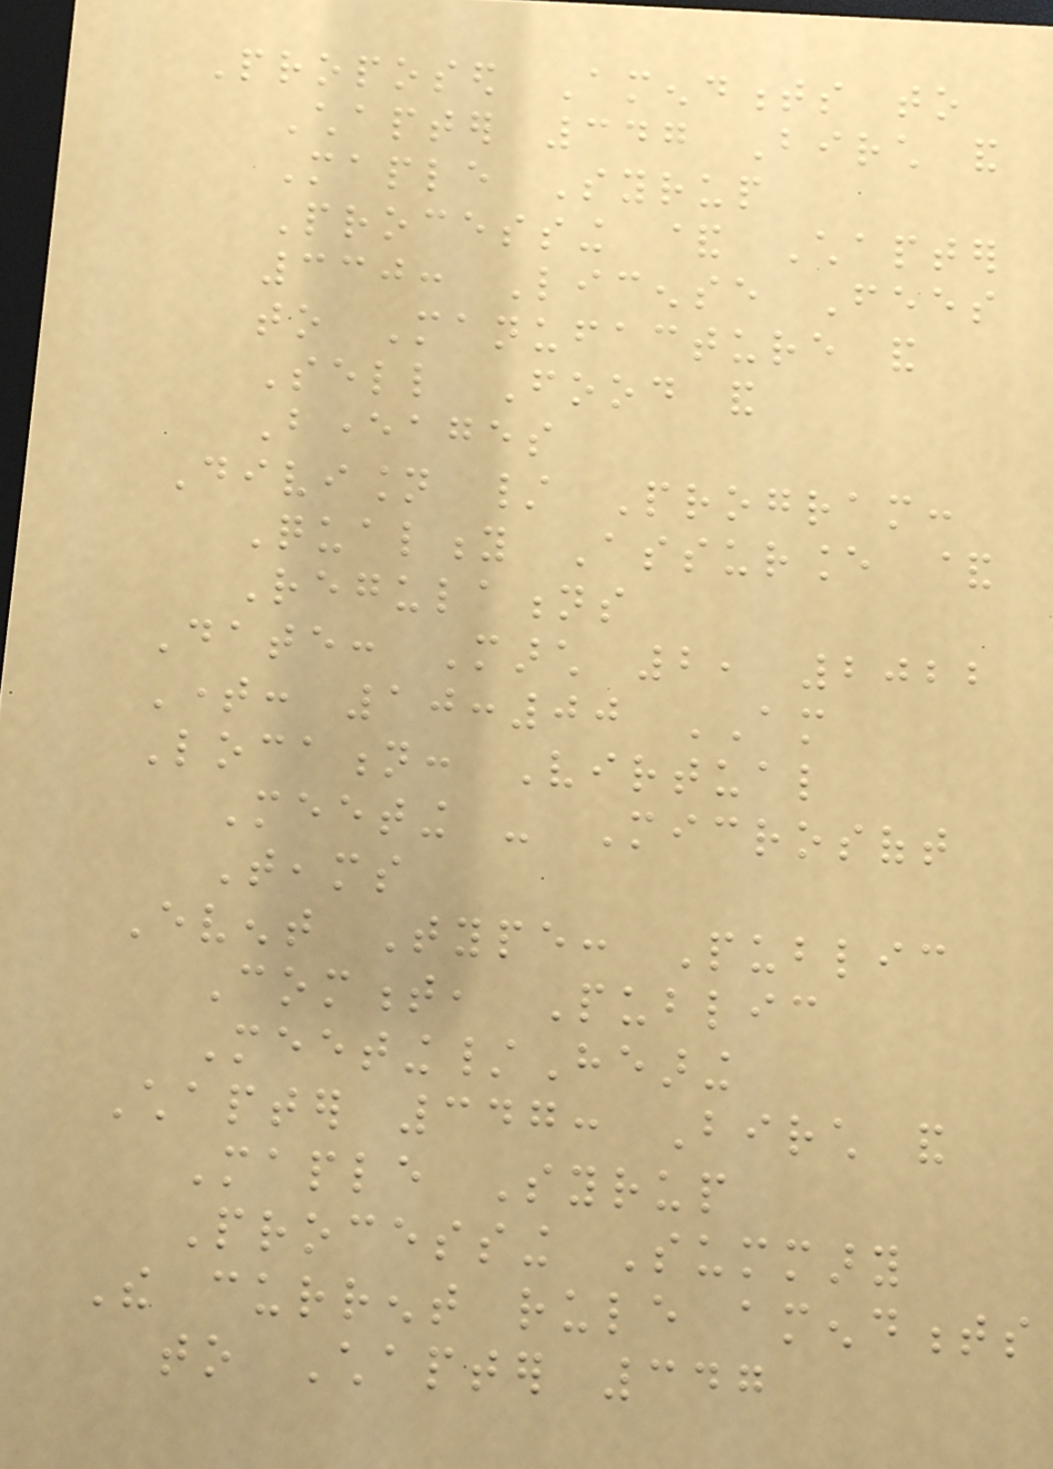Proposed Amendments to
Chapter 347 Birch and
Maple Syrup
Processing & Chapter
330: License Fees
to Manufacture and
Sell Food and
Beverages
Division / Program:
Quality Assurance &
Regulations
Date: March 2, 2022
Time: 10:00 AM
Location: Virtual
Meeting - Microsoft
Teams
Event Type: Public
Comment, Public
Meeting/Hearing
Chapter 347: Birch and
Maple Syrup
Processing Summary
The current rule amendments
to Chapter 347
